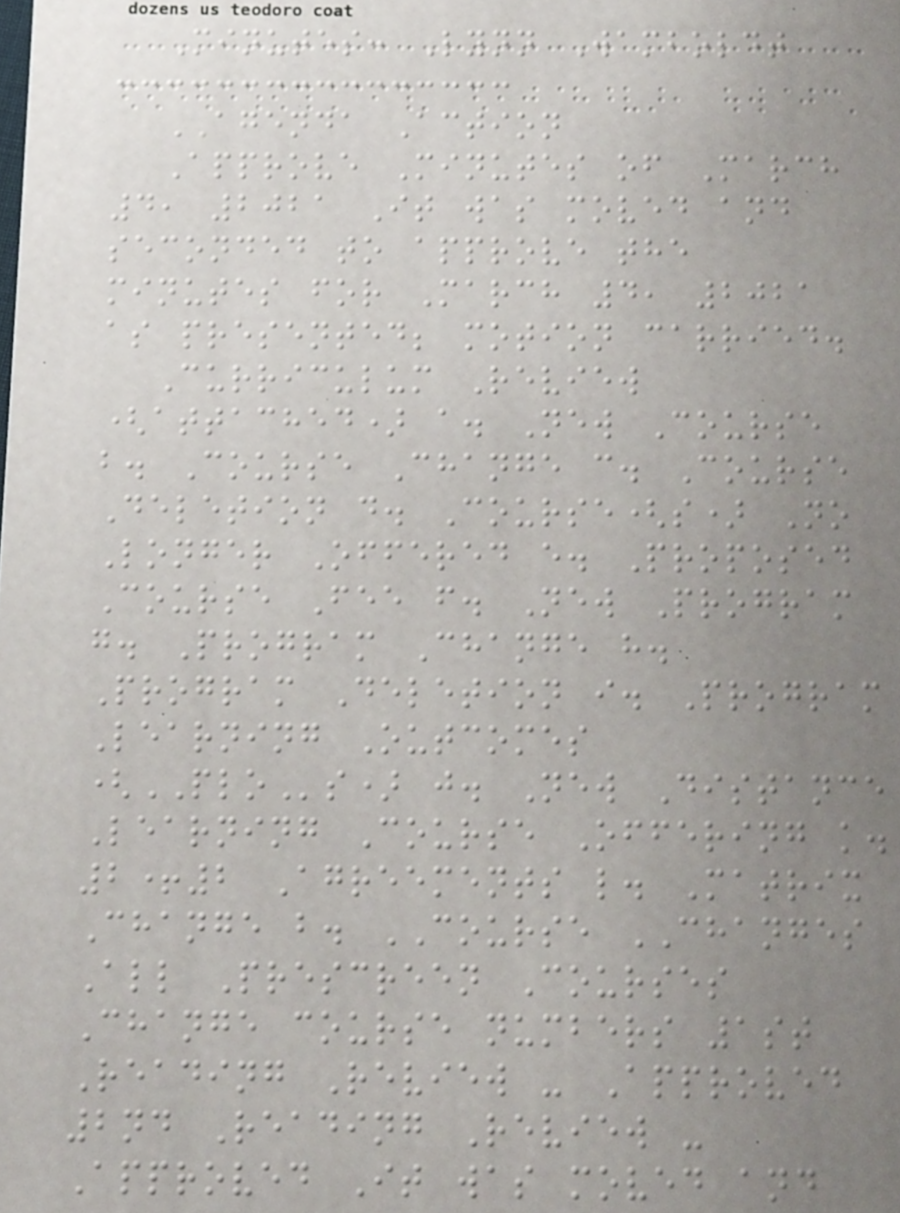Minutes: Lynn Wamboldt
AGENDA Action
Approve Minutes of March
4, 2021 It was moved and
seconded to approve the
minutes for March 4, 2021
as presented; motion carried.
Curriculum Review
(attached) a. New Course
b. Course Change c. Course
Deletion d. Course(s) No
Longer Offered e. Proposed
Course Fee f. New Program
g. Program Change h.
Program Deletion i. Program
Learning Outcomes
(PLOs) j. New Distance
Learning Course Offering k.
2+2 Agreements l. Matrix
Change b. COURSE CHANGES
All Prescreen Courses
Change course numbers 1st
Reading Review - Approved
2nd Reading Review -
Approved It was moved and
